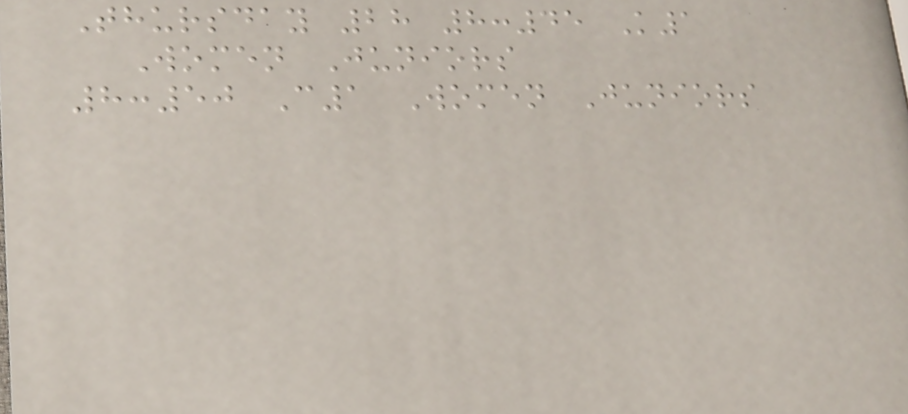Thursday 28 8:45 K1
Women Juniors
8:50 C1 Women Juniors
